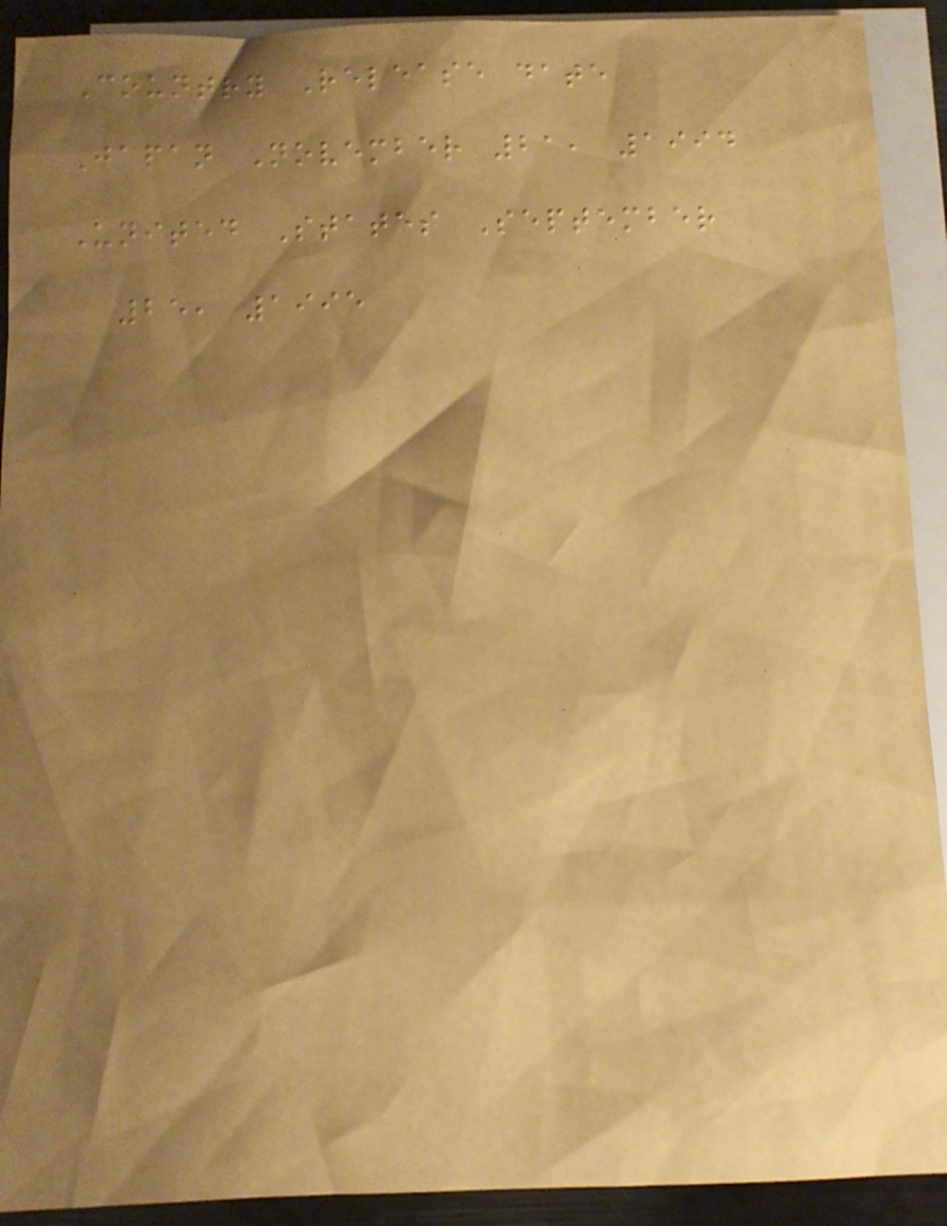Country Release date
Japan November 21, 1994
United States September
25, 1995
